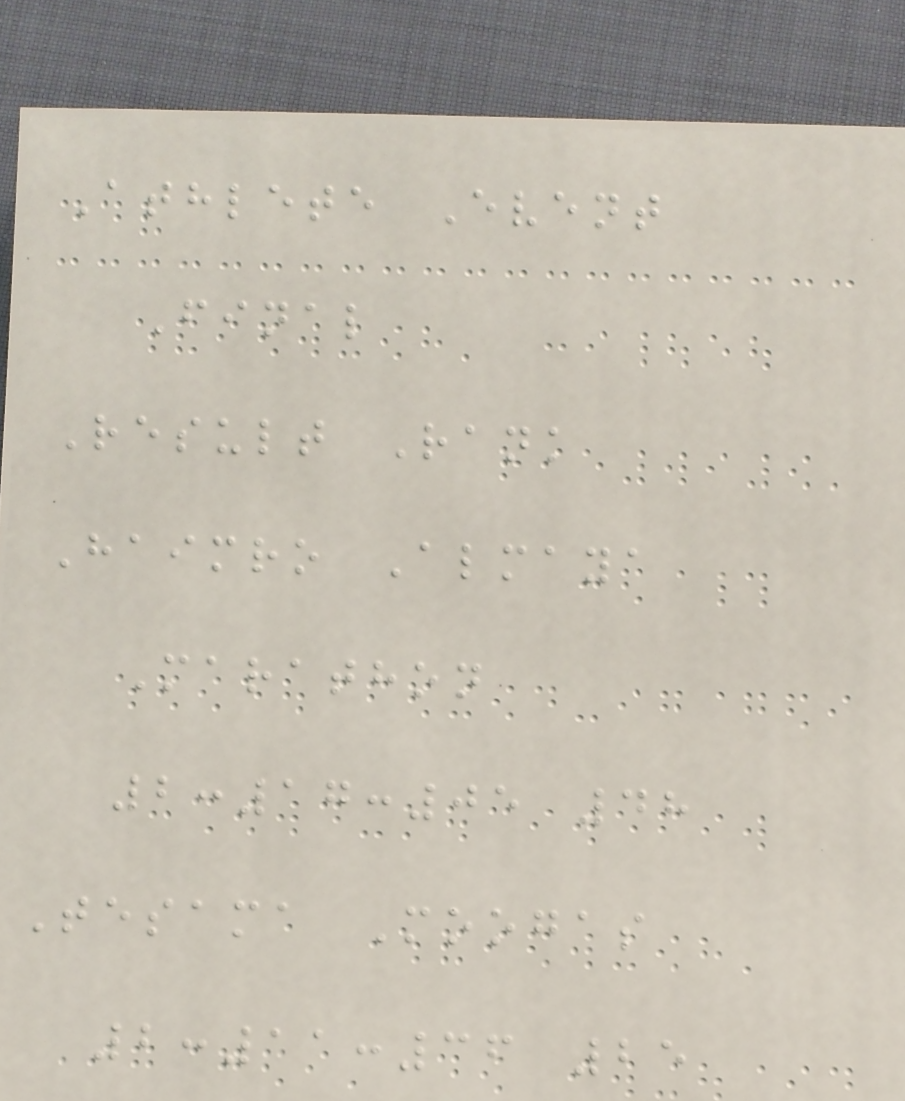Athlete Event
Final
Result Rank
Haimro Almaya
Marathon
2:17:05 48
Tesama Moogas
2:11:36 25
